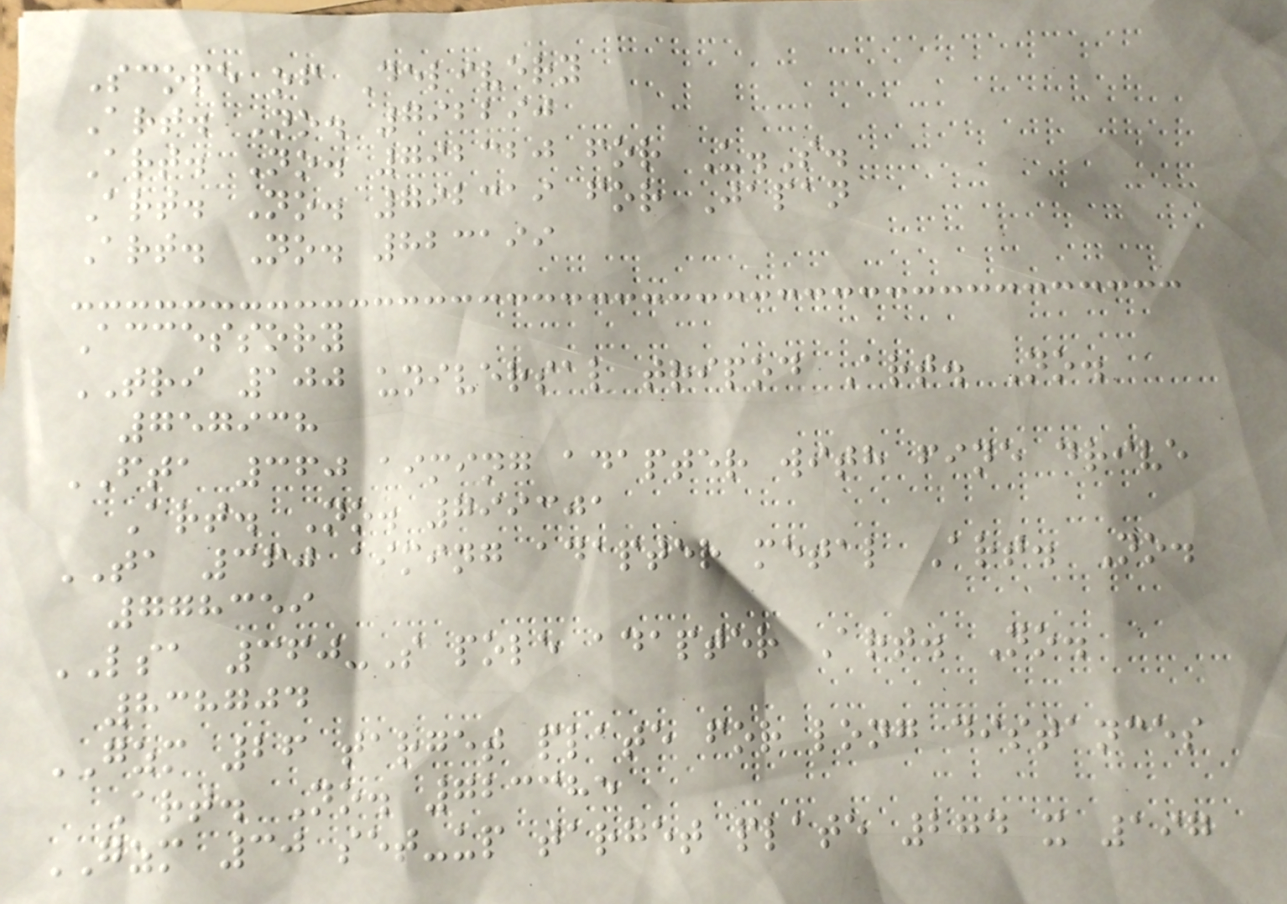Scope of Delivery
Art. No. 792290
Art. No. 792320 for U.S.
Art. No. 792319 for Japan
Art. No. 823199
Accessory
TRI 100 universal tripod Art. No.
757938
FTA 360 aiming adapter with fine drive
Art. No. 799301
TA 360 aiming adapter metal Art. No.
778359
LSA 360-S pole adapter Art. No.
838704
GZM 26 target plate for long distances
Art. No. 723385
GZM 30 set-up target plate 274 x 197
